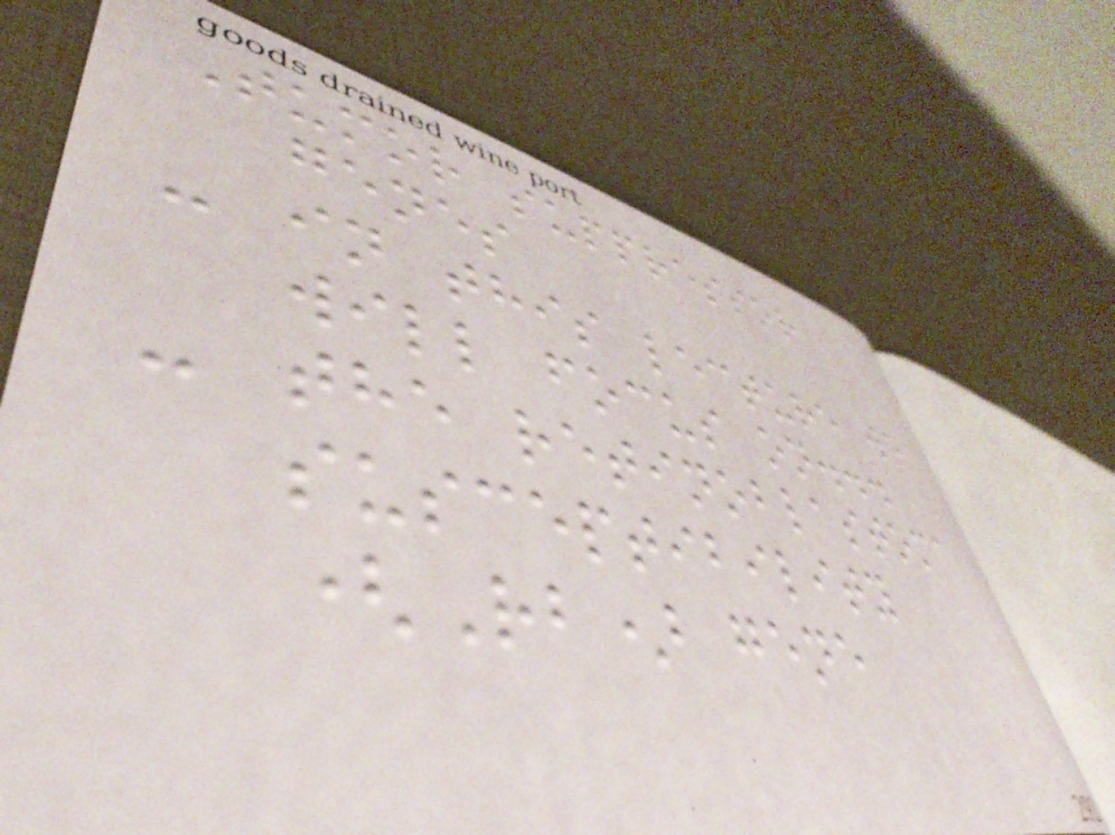Tumor suppressor
genes
- in this lecture we
will focus on...
- the retinoblastoma
susceptibility
(Rb) gene
